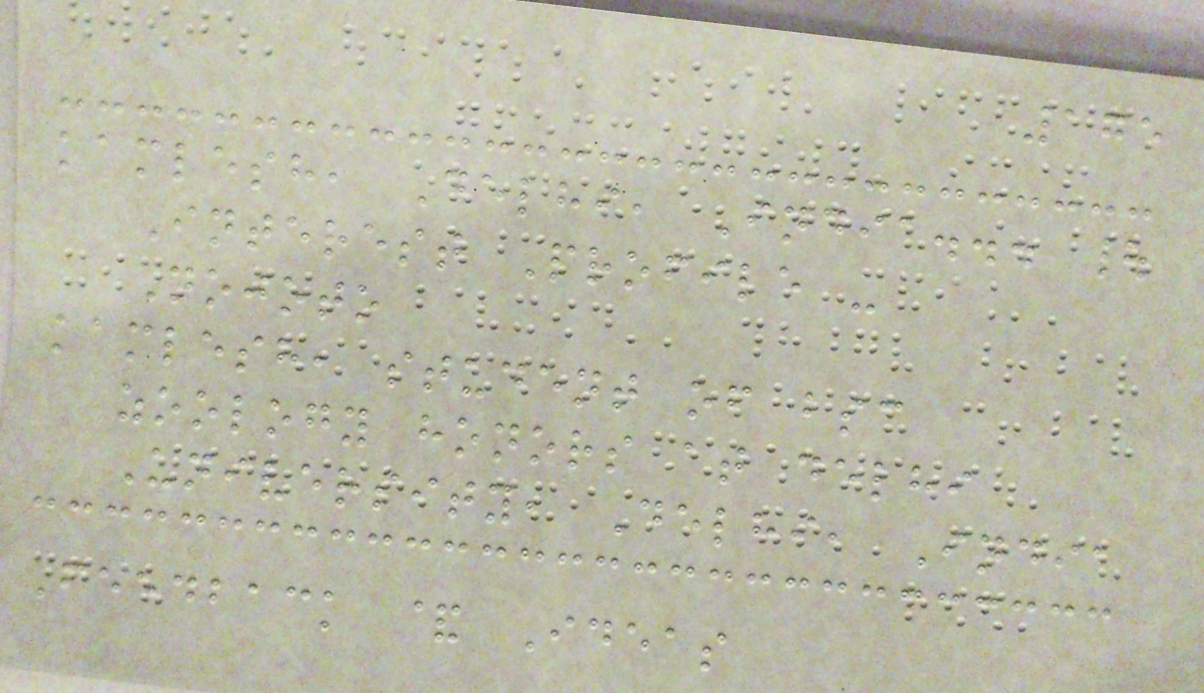175
kamlesh, Delhi, India... |
Interest Profile -
Nojoto
kamlesh, student of bsc
zoology honors at delhi
University, Delhi, India
Feedback & Ideas
